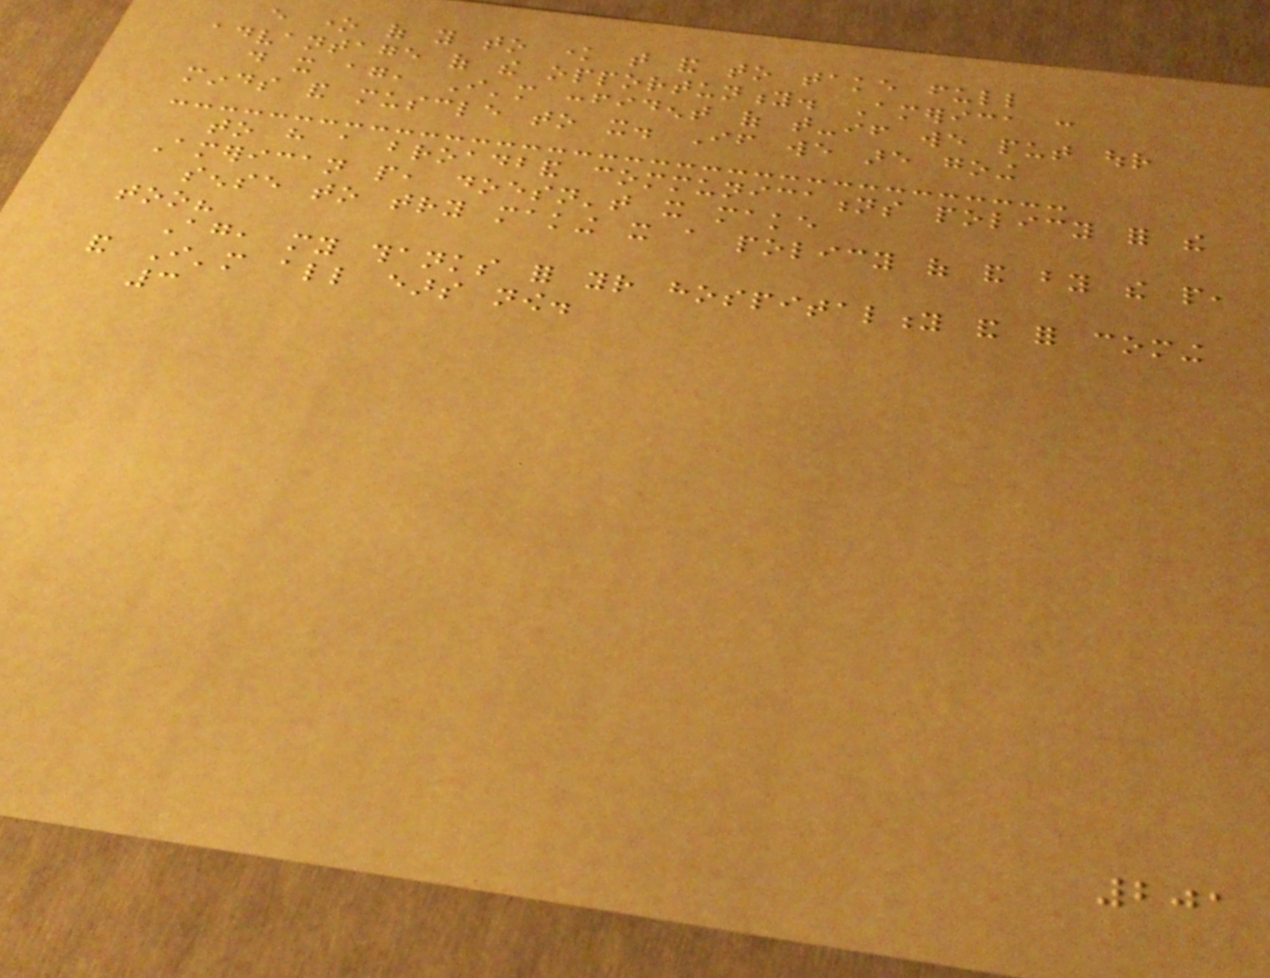every one of you to know that and to take full
advantage of the opportunity. America can
do it again, I'm confident of that-if we put our
minds and muscle to it. If we are going
to have a broadband communications policy for the
American people, doesn't it make
sense to try making it a policy of and by the people,
too?
Again, my thanks for your hospitality and for coming
and I'm all ears now.
3
201
